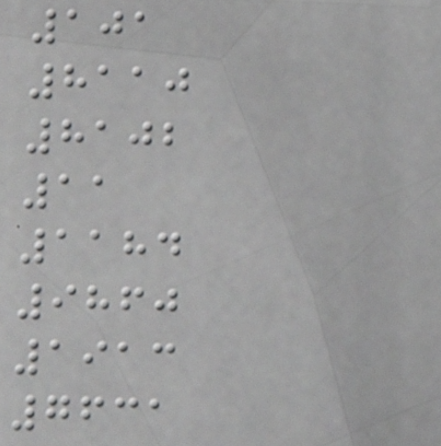101
8110
8102
11
1184
9860
1913
7631
